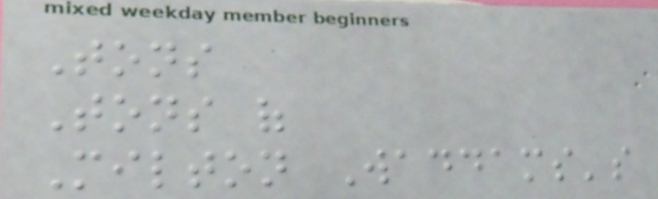Tons
Tons of
Milton Waddams's
